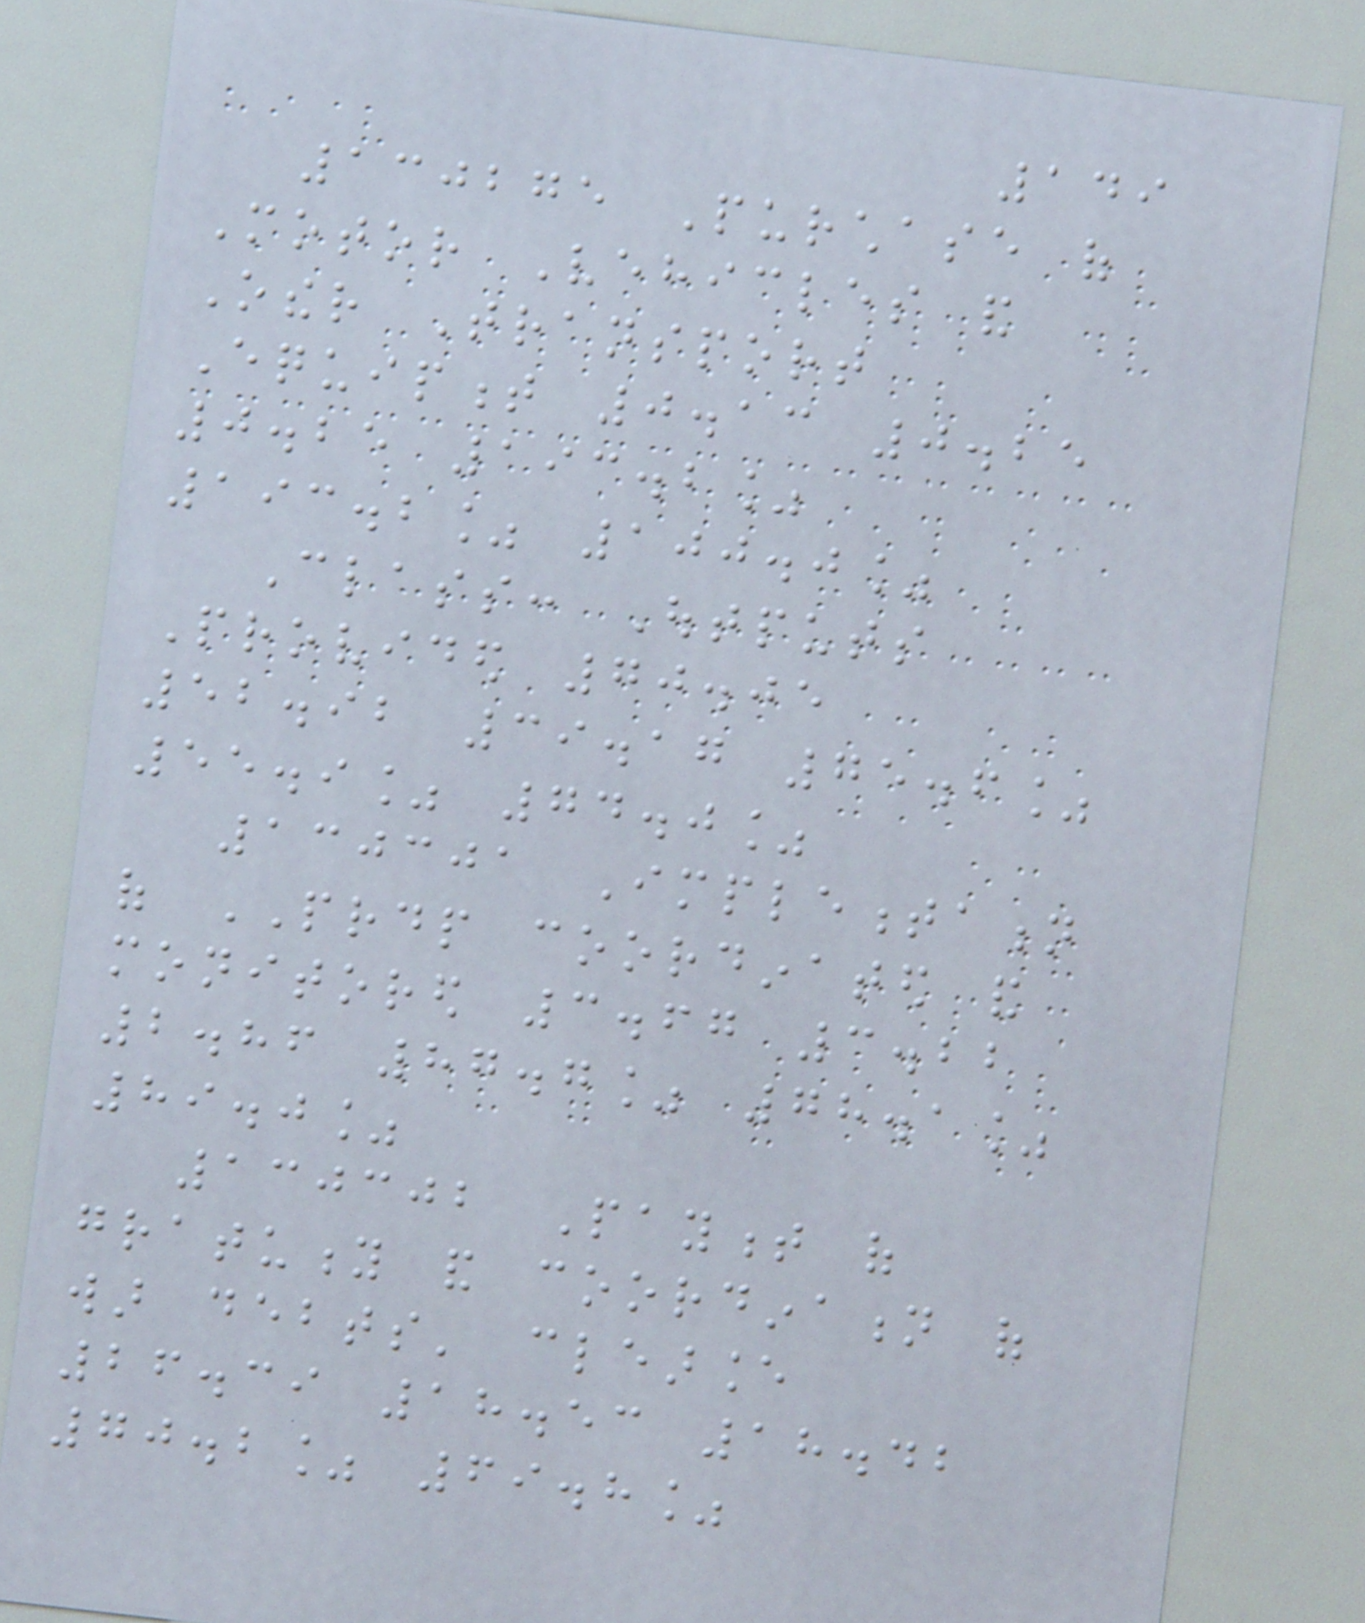149
130275 Purchase of
Motor Vehicles and
Other Transport
Equipment 0.13 0.25
0.25 193.2%
193.2% 100.0%
Class: Outputs
Provided 70.05
52.92 39.17 75.6%
55.9% 74.0%
130301 Implementation
of PRDP coordinated and
monitored 3.67 3.22
2.86 87.7% 78.1%
89.0%
130302 Payment of
gratuity and coordination of
war debts' clearance
26.39 18.53 18.42
70.2% 69.8%
